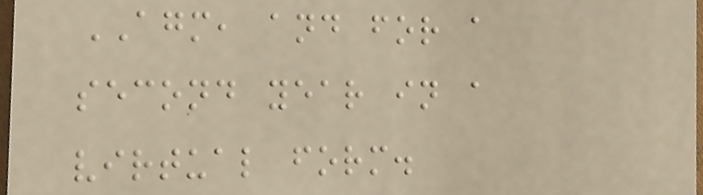AGM, and for a
second year in a
virtual form.
